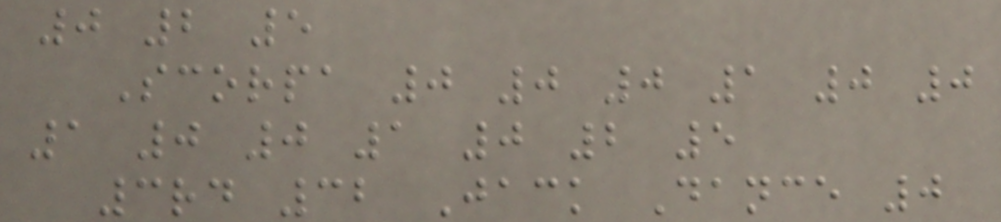0 2 5
Scorpa 0 0 0 1 0 0
1 0 0 1 0 2 5
3rd 32 Jack Dance 0
